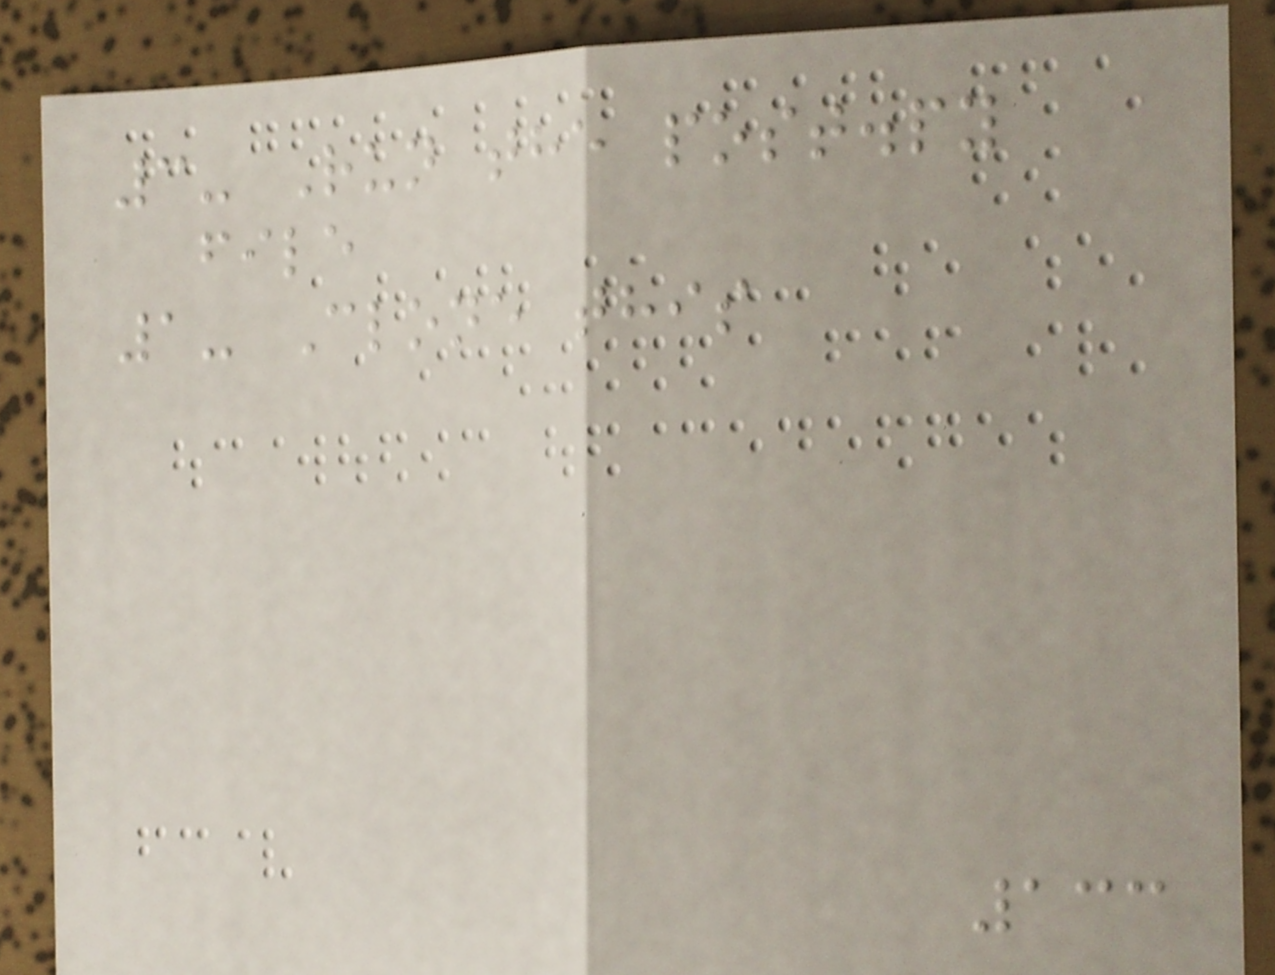3- Run the post.py
file
1- Clone this
133
